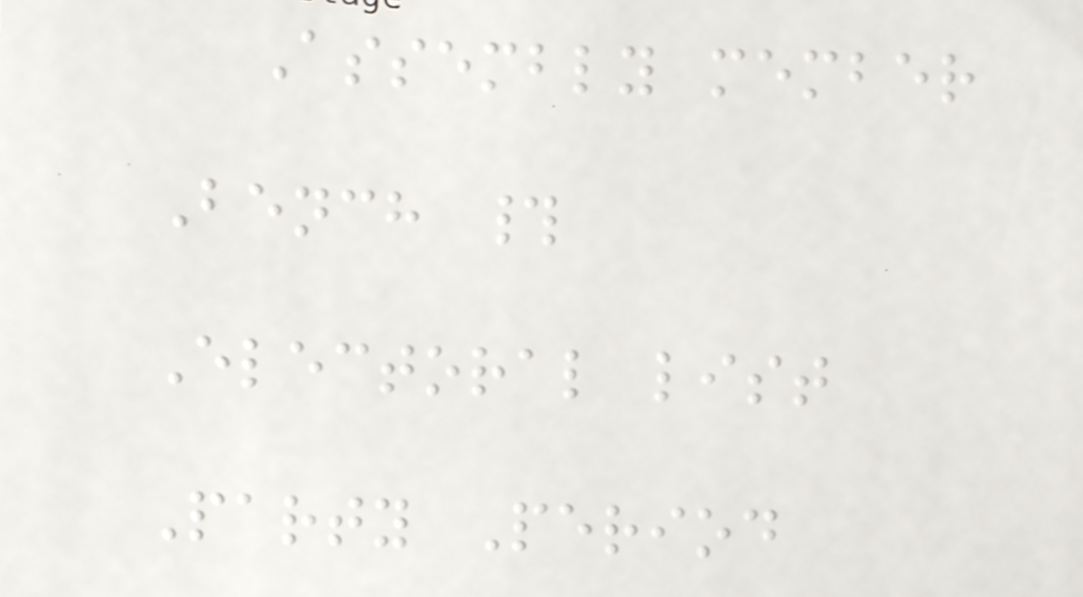Assembly member
Bench #
Electoral list
Party Period
